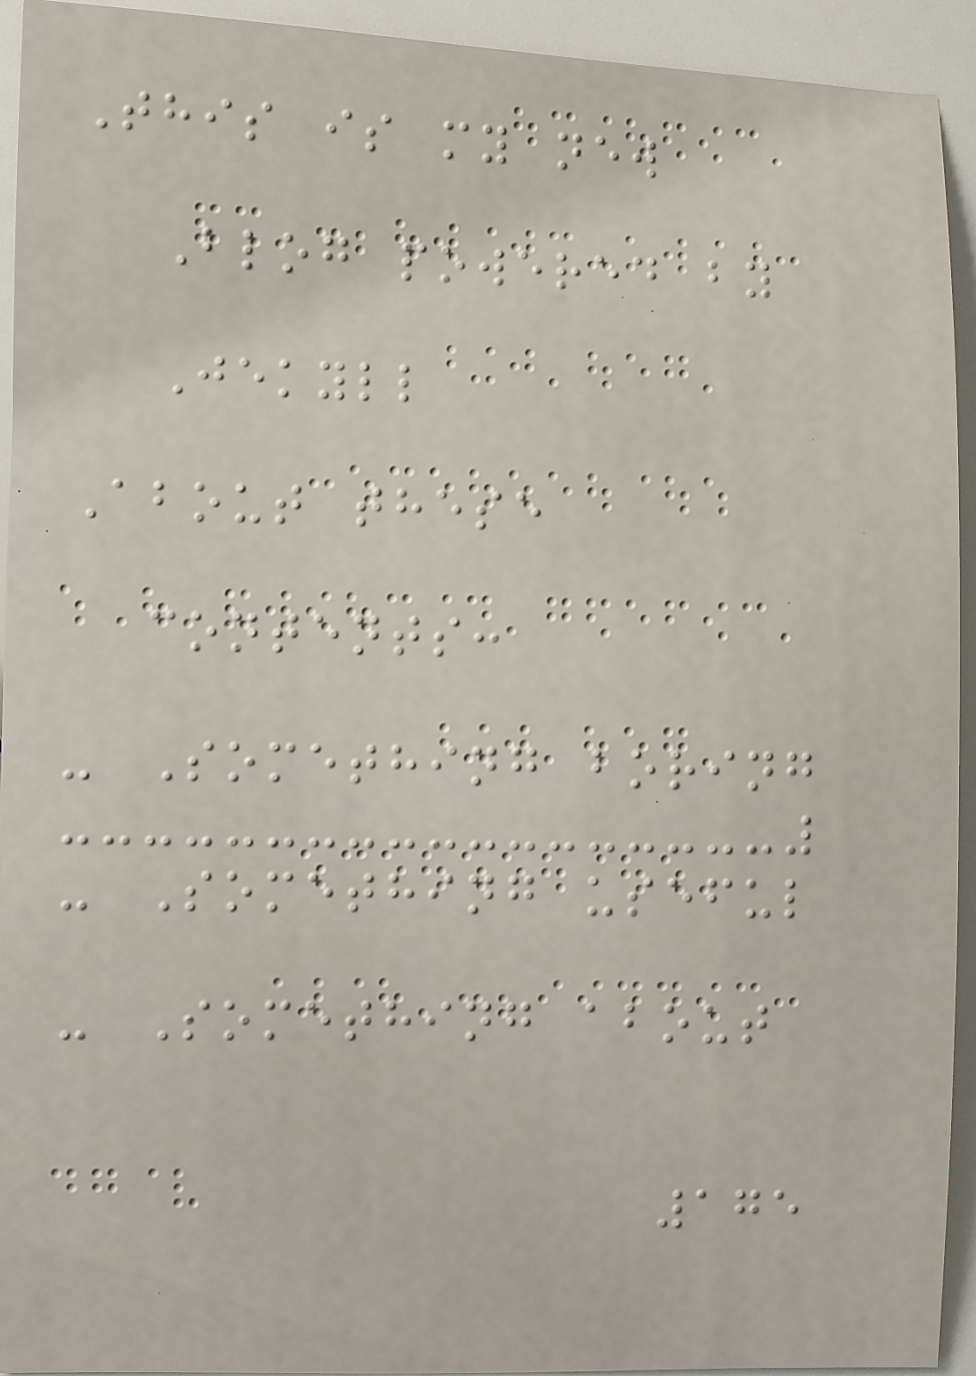This is my new
Blog powered by
Jekyll
About these
contents:
- Something boring
- Something useful
- Something about
175
